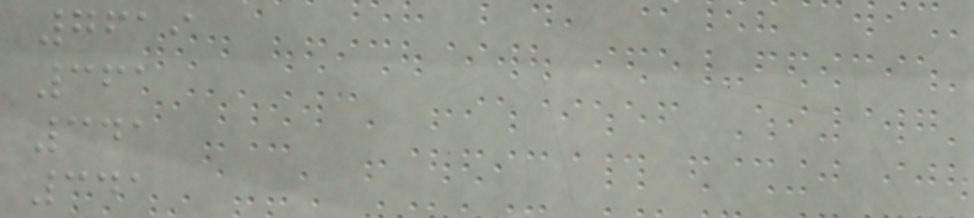7619
361
341
341
